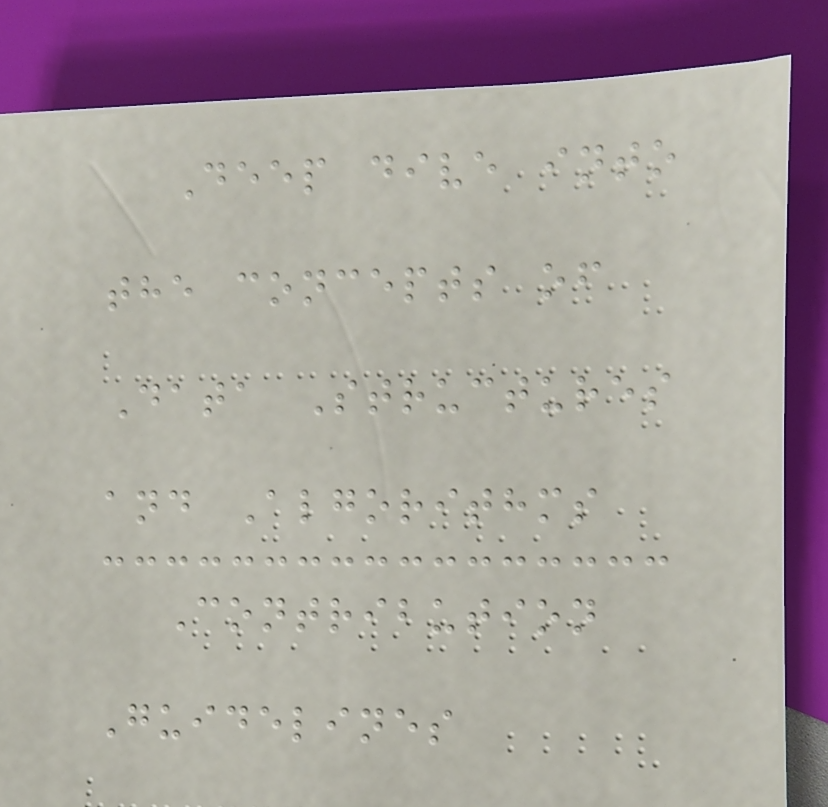Deep dive into
the concepts of
Data Structures
and Algorithms
Contribution
Guidelines
